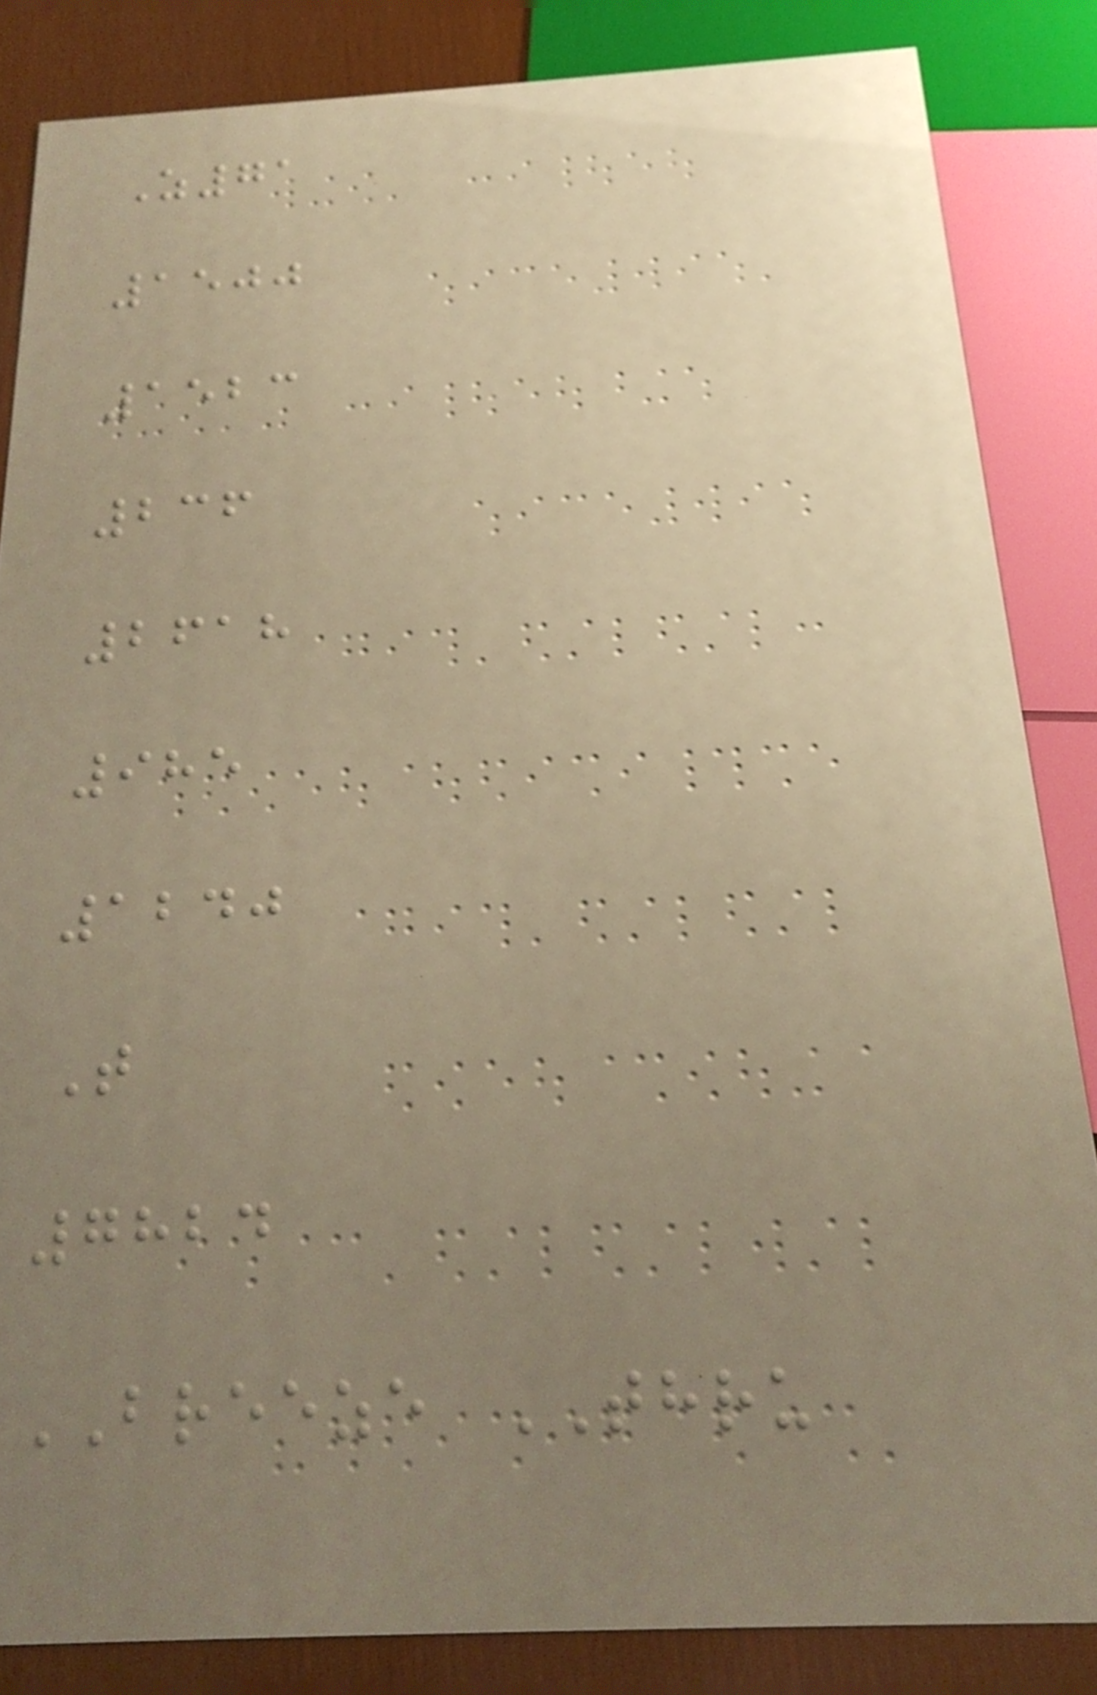Z71
1500
1523
236
2618
985
1240
T
7824
BREEZE THRU
